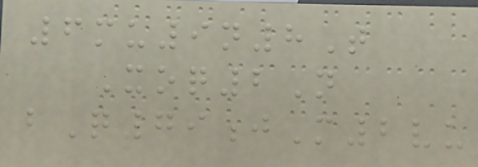6mu9n8T
Xoq2N
bQ79jM2vu
